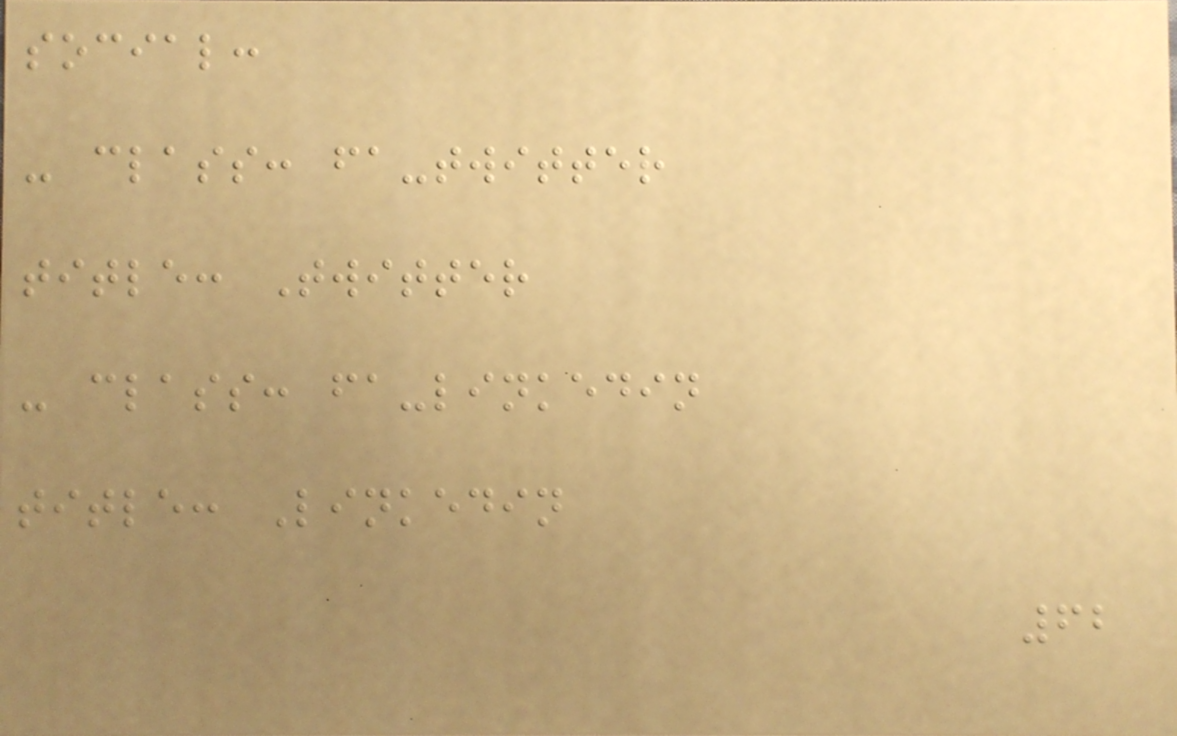social:
- class: fa-twitter
title: Twitter
- class: fa-linkedin
title: Linkedin
62
